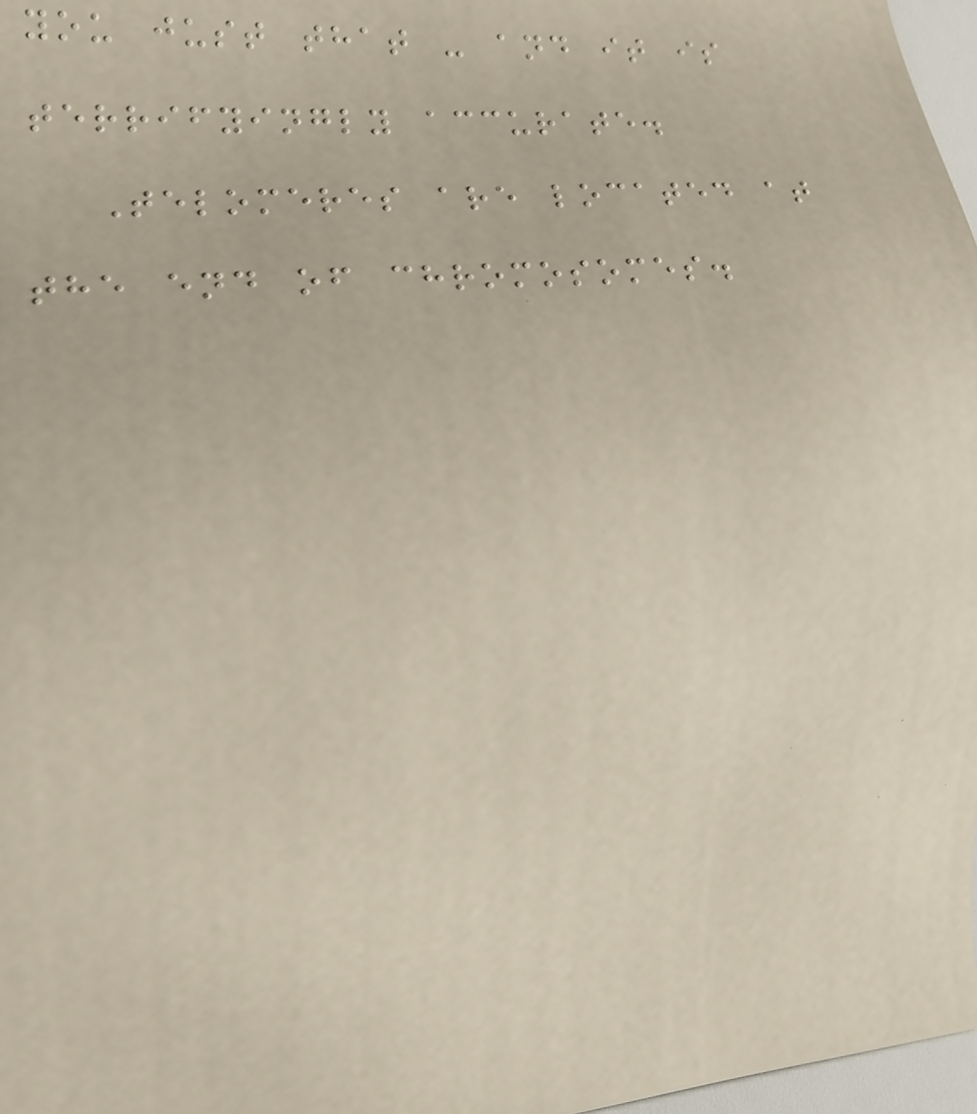you just that - and it is
terrifyingly accurate.
Telomeres are located at
the end of chromosomes.
